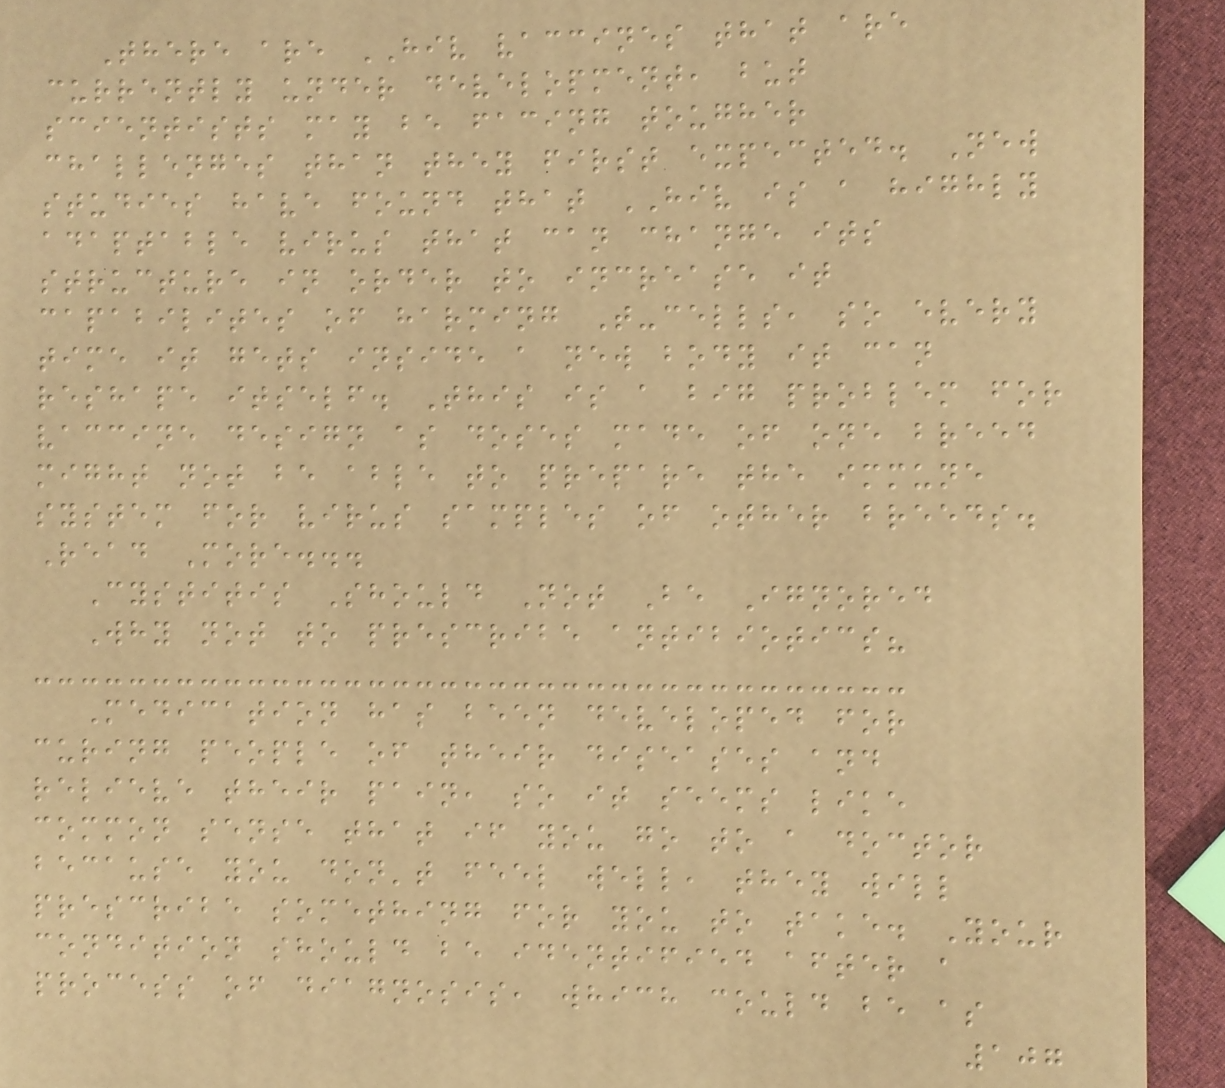There are HIV vaccines that are
currently under development, but
scientists may be facing tougher
challenges than they first expected. New
studies have found that HIV is a highly
adaptable virus that can change its
structure in order to increase it
capabilites of harming T-cells, so every
time it gets inside a new body it can
reshape itself. This is a big problem for
vaccine design as doses made of one breed
might not be able to prepare the immune
system for virus samples of other breeds.
Read More...
Cystitis Should Not Be Ignored
Why not to prescribe antibiotics?
Medication has been developed for
curing people of their diseases and
relieve their pain, so it seems like
common sense that if you go to a doctor
because you don't feel well, they will
prescribe something for you to take. Your
condition should be identified after a
process of diagnosis, which could be as
107
